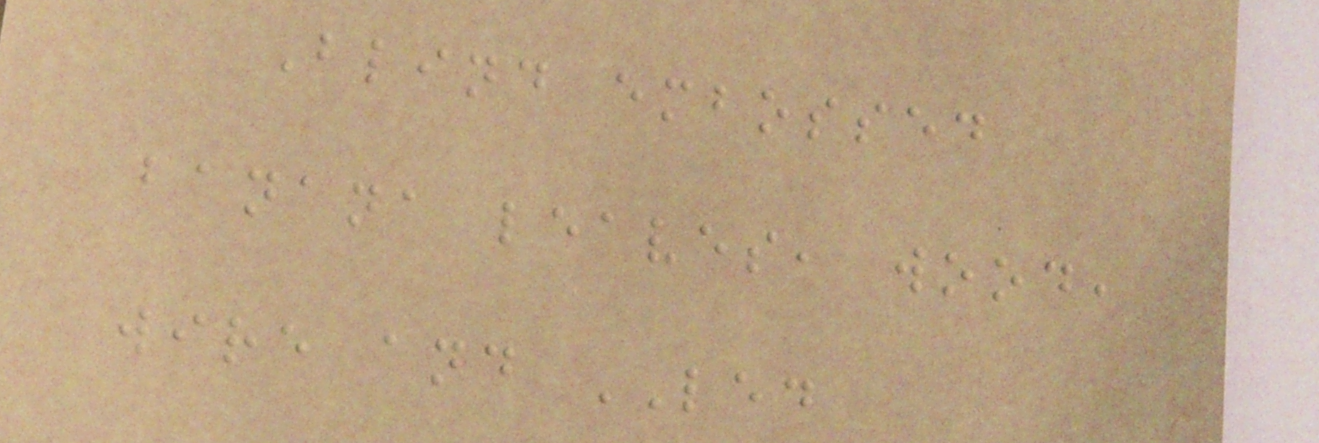Blind embossed
banana leaves, wood,
wire and LED
